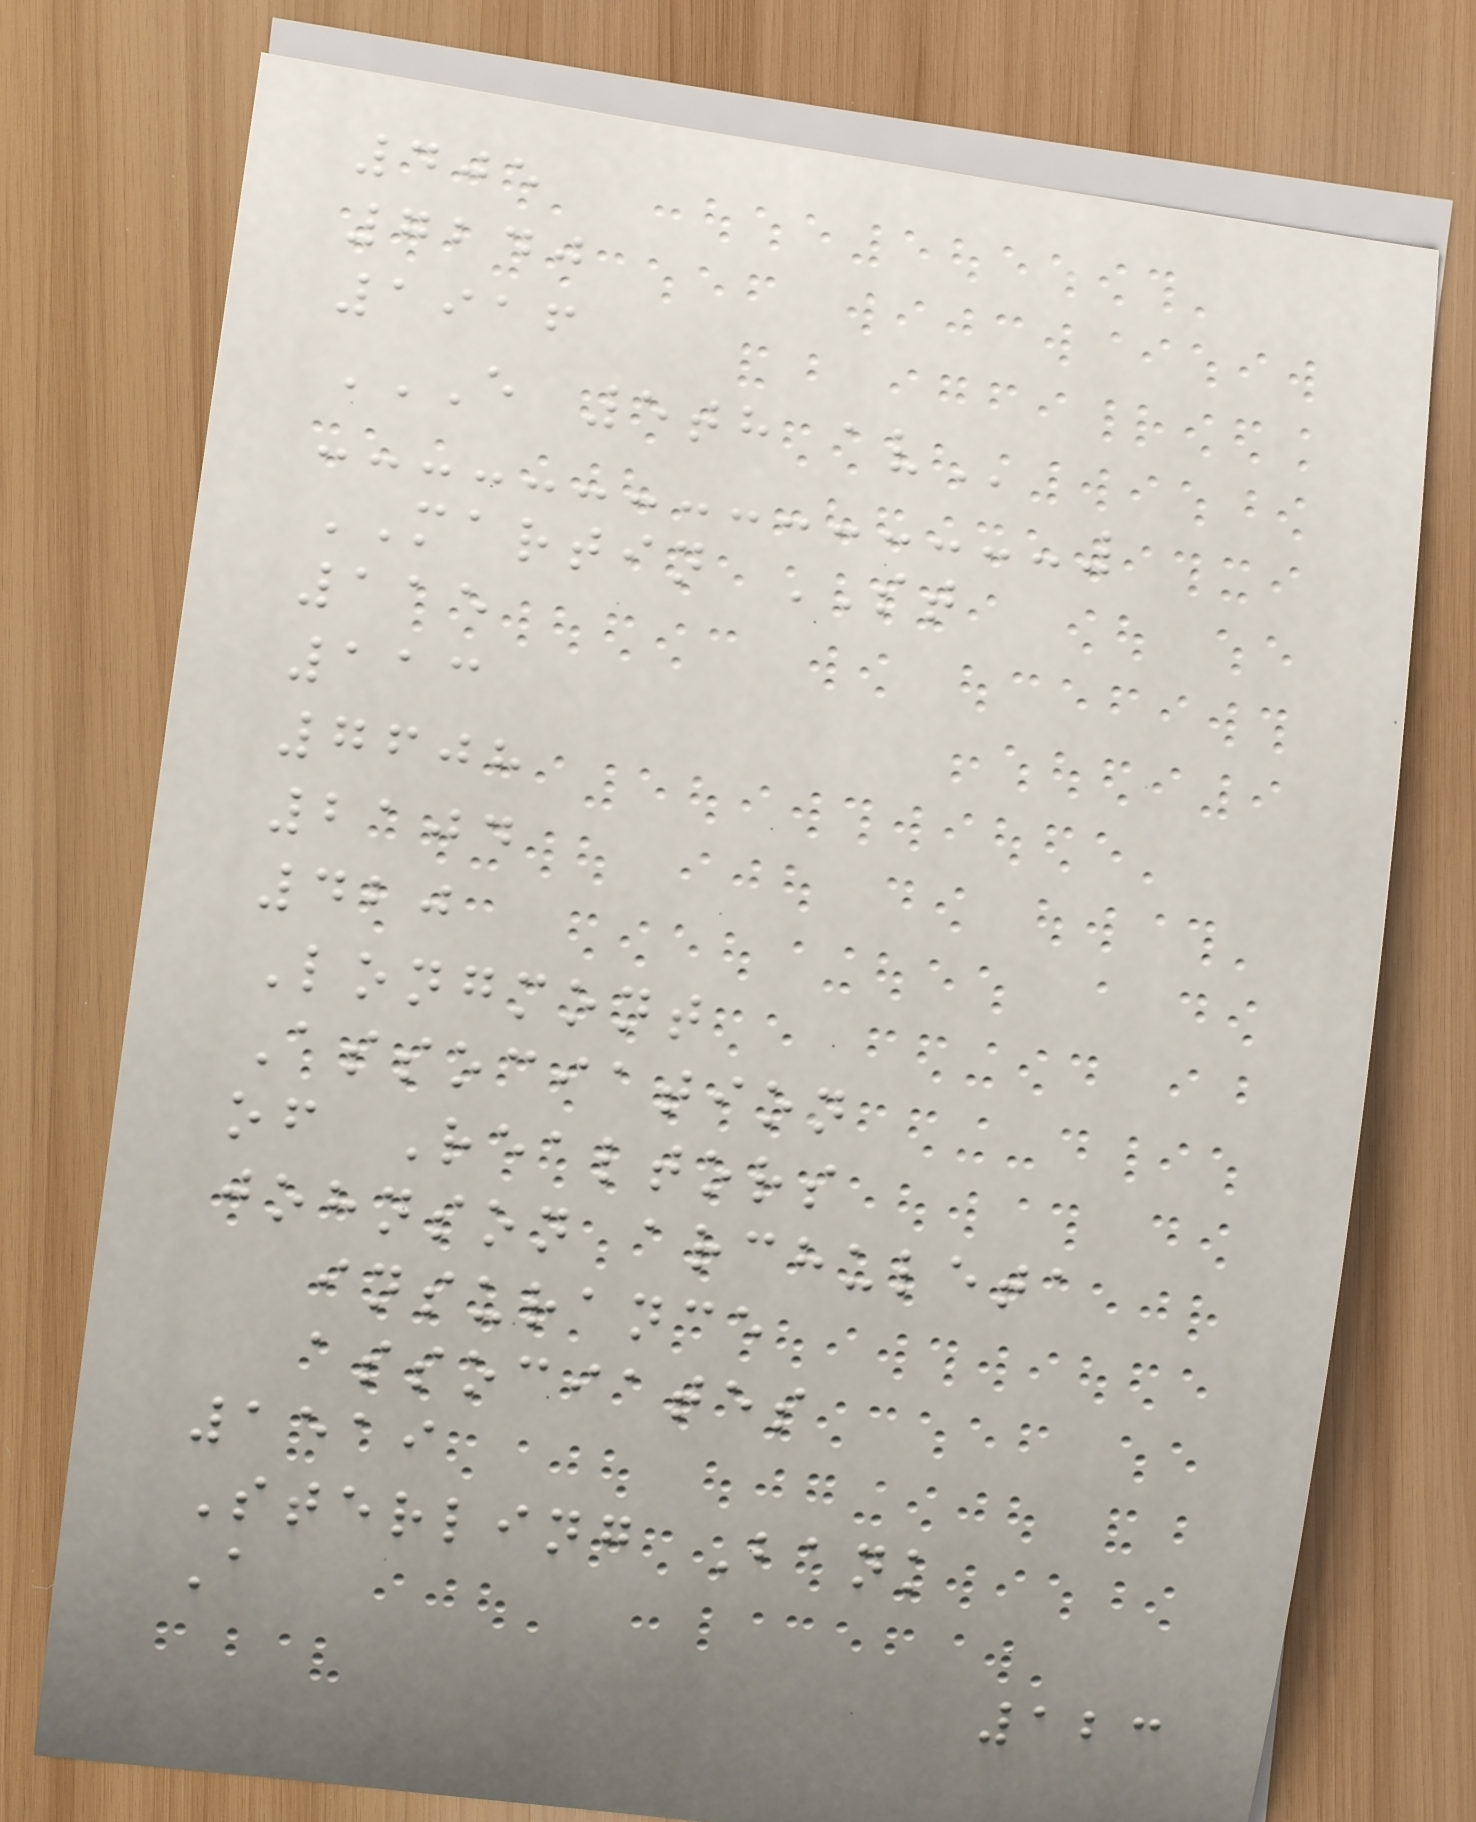405
7240
1916
E 5TH AV
MARTIN ST
115
113
7608
2104
420
Longmont
Association
of Realtors
johnson archuleta
insurance
associates
1519
Sterling Bank
A
123
